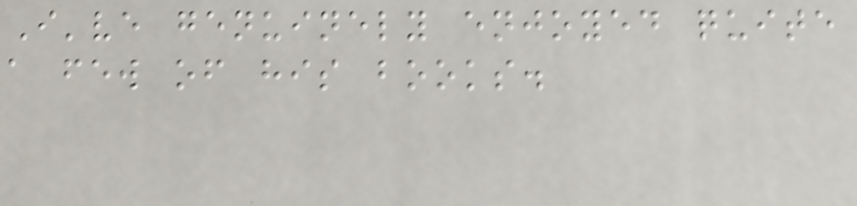I've genuinely enjoyed quite
a few of his books.
